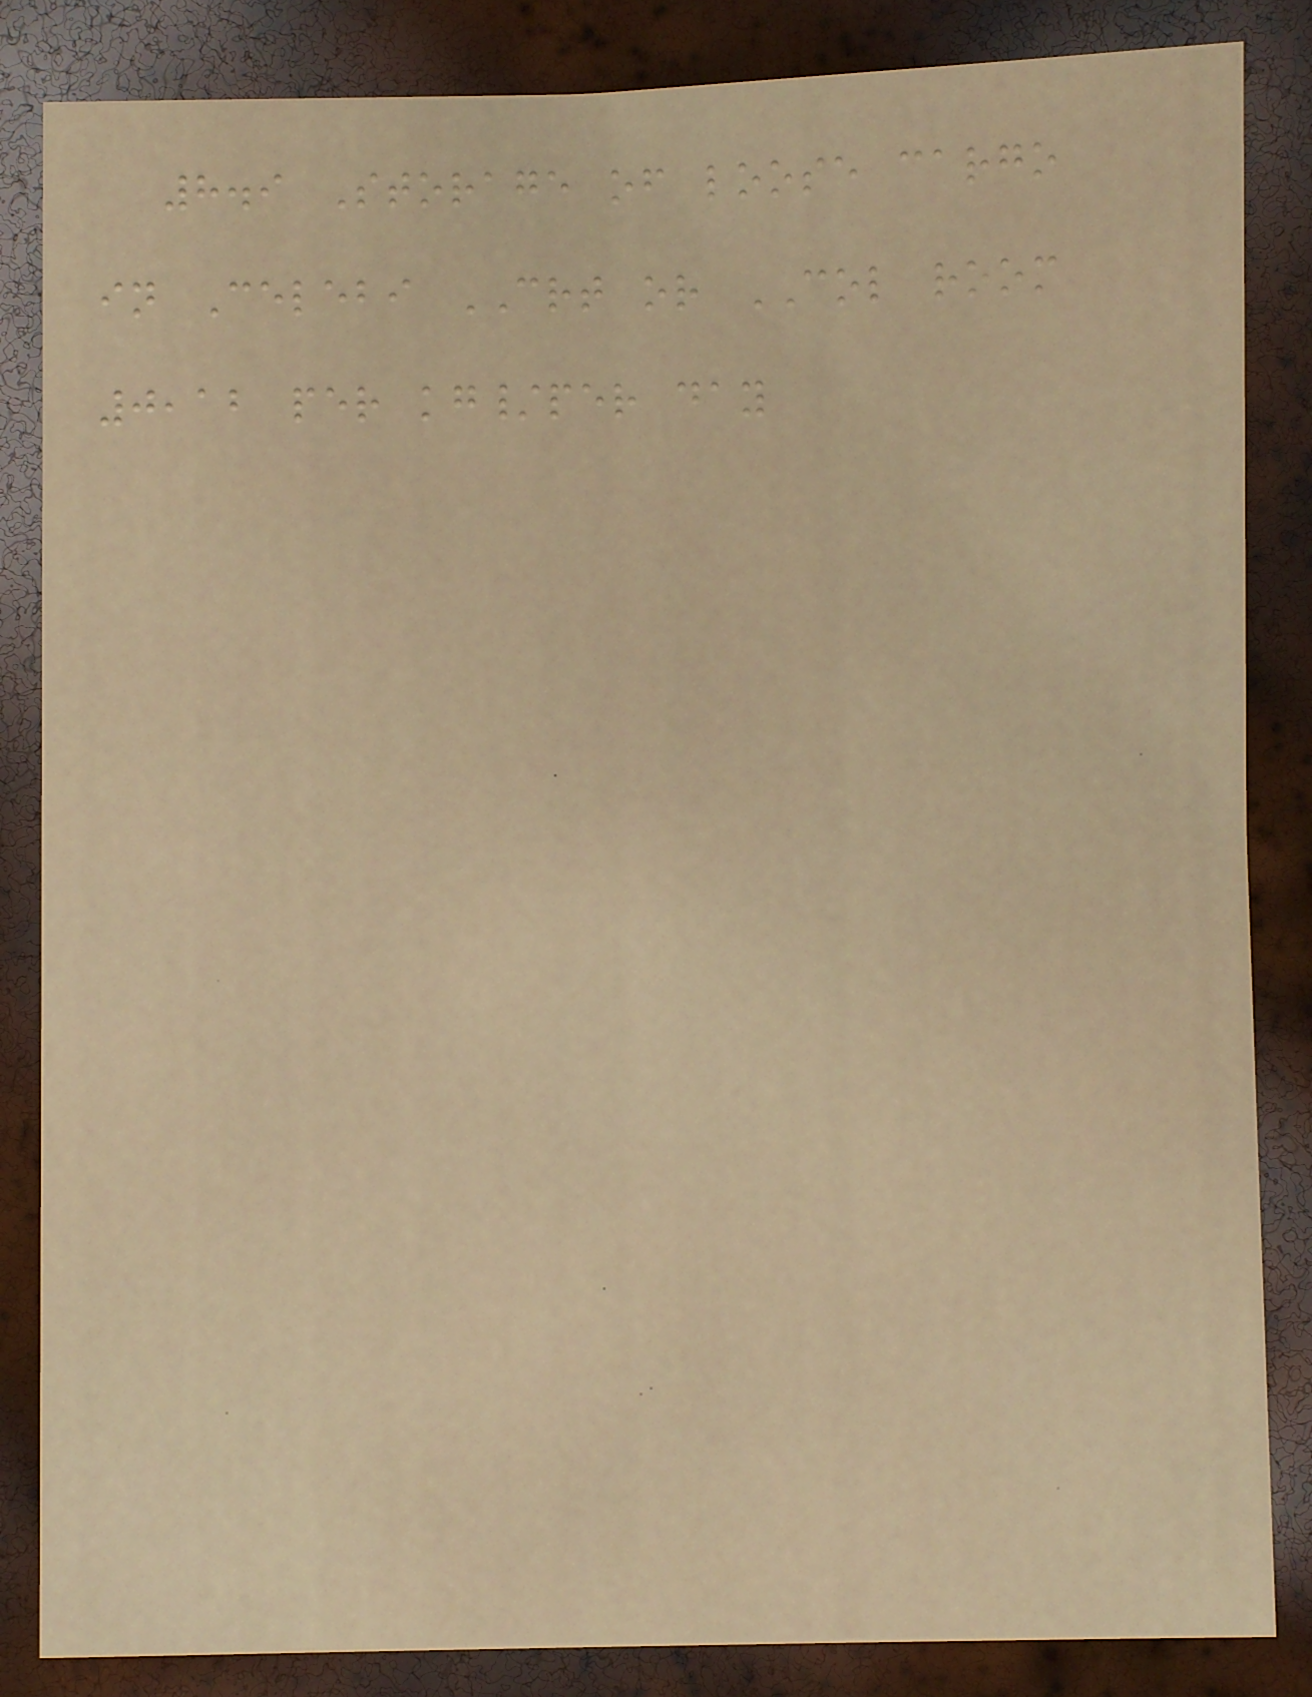8.9 Storage of loose cargo
in Celebi CRT or COL room
0,12 per kg/per day
